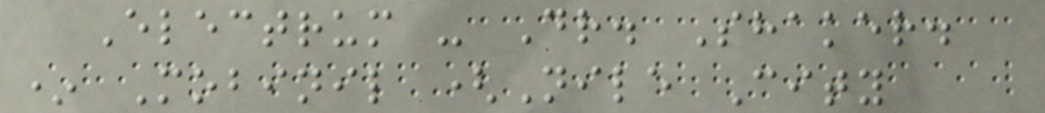Electrum - Dr. Shaker.
* Mobinil (Nile City
